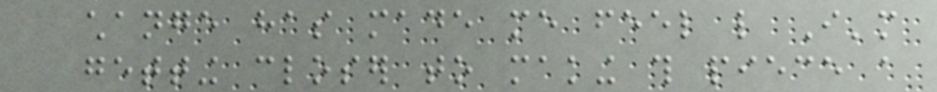change has made me feel like I'm
getting closer to making this piece a
